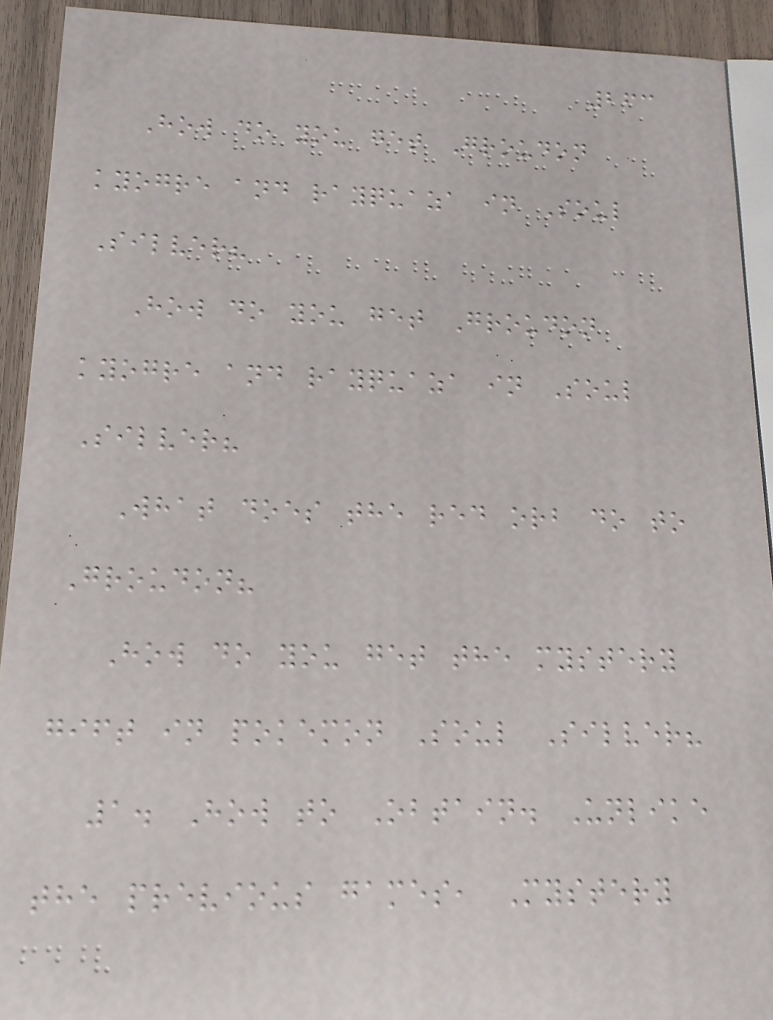263
How do you get Groudon
kyogre and rayquaza in Soul
Silver?
How do you get Groudon
kyogre and rayquaza in Soul
Silver?
What does the red orb do to
Groudon?
How do you get the mystery
gift in pokemon Soul Silver?
1. How to Obtain. Unlike
the previous games, Mystery
